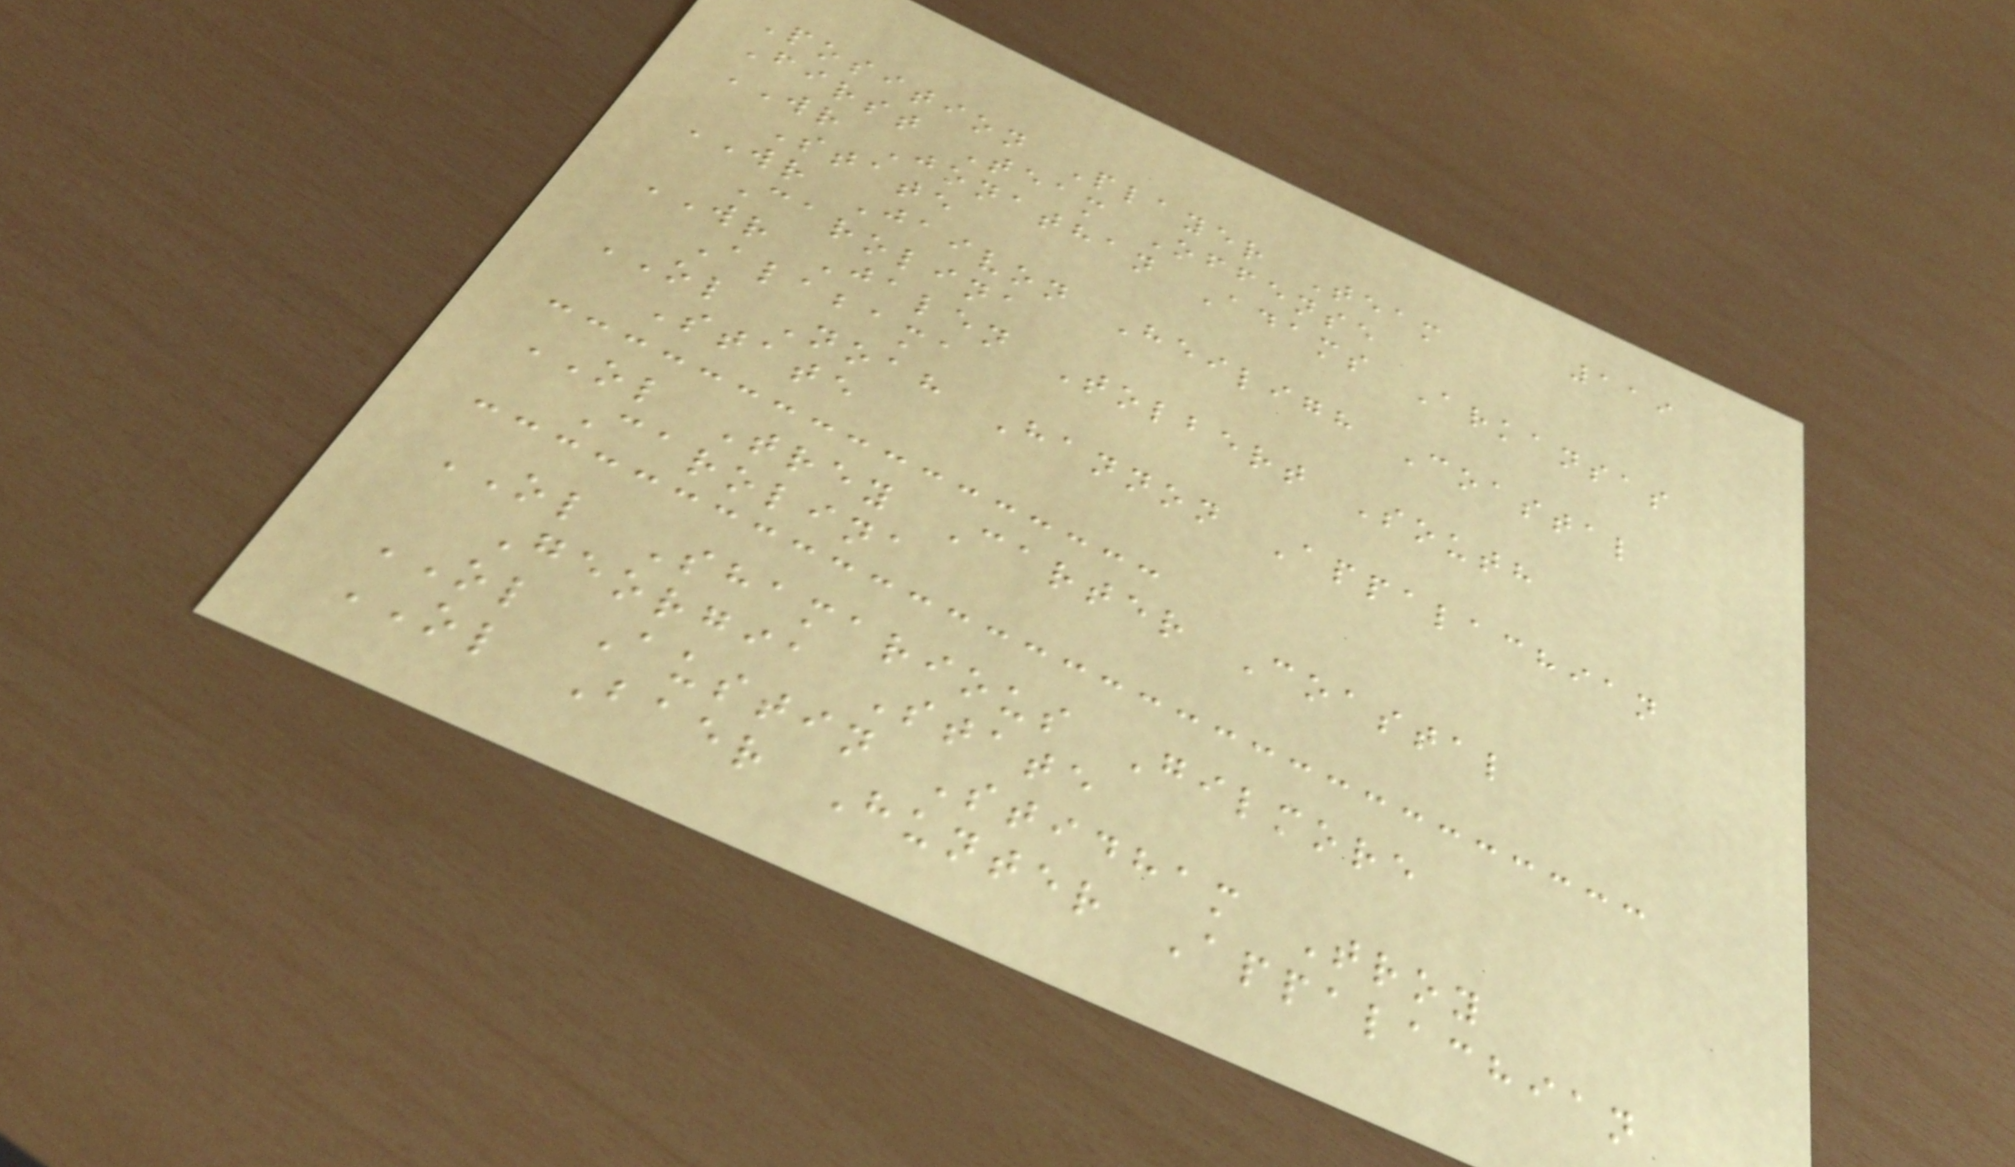119
Position Player Team
First Team Offense
WR Jonathan Adams Arkansas
State
WR Jaivon Heiligh Coastal
Carolina
WR Jalen Tolbert South
Alabama
OL Noah Hannon Appalachian
State
OL Trey Carter Coastal
Carolina
OL Shamarious Gilmore
Georgia State
OL Austin Stidham Troy
OL Baer Hunter Appalachian
